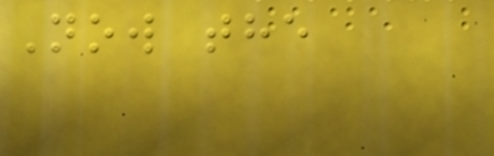Now the
